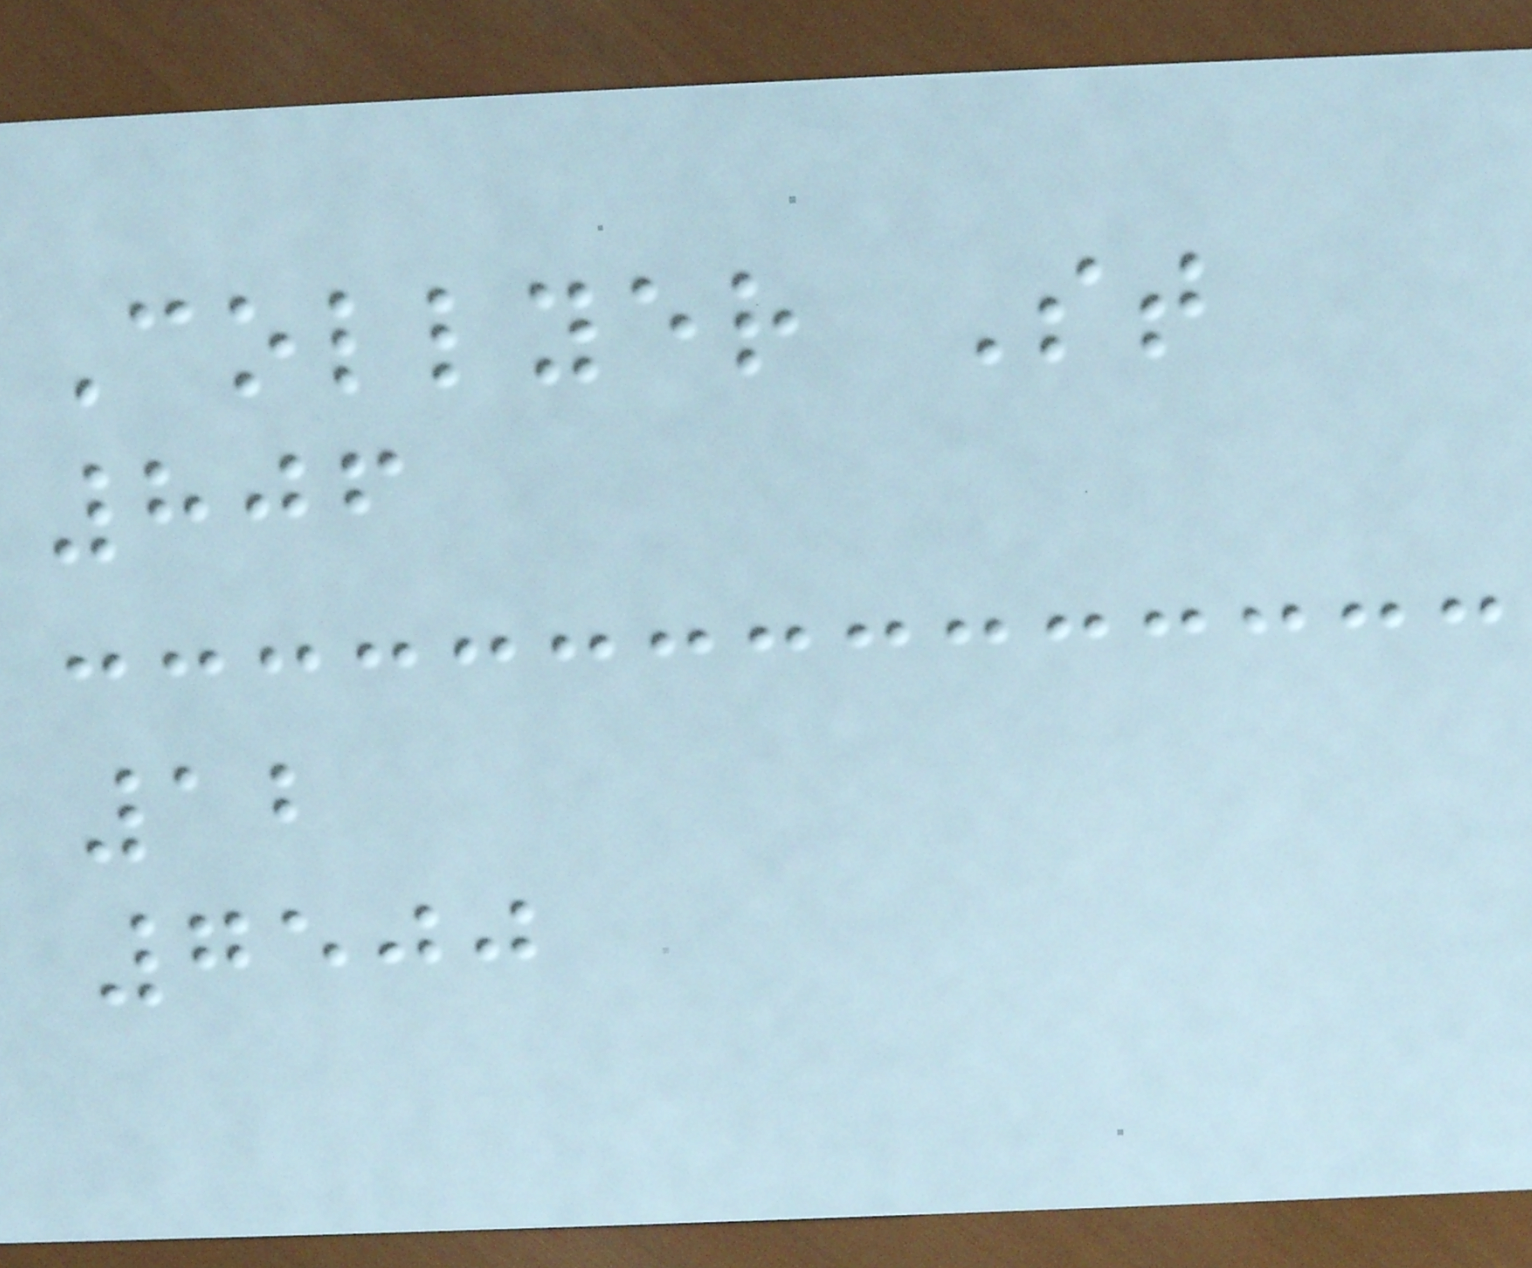Collyer St
806
12
7500
